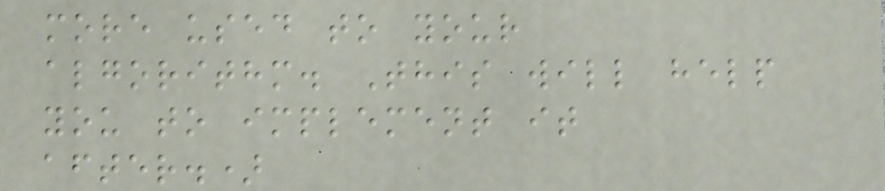more used to your
algorithm. This will help
you to implement it
after.)
